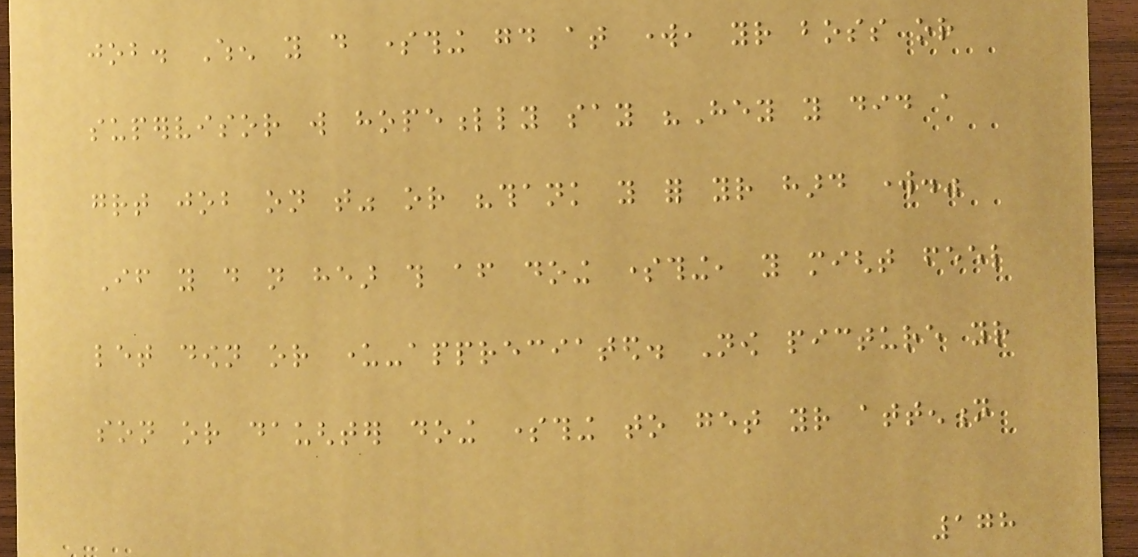job. When you do something good at work, your boss or
supervisor will hopefully say "Hey you did a
great job on that" or "thank you for your hard work."
If you do not hear this after doing something, you might feel
let down or under-appreciated. Now picture your
son or daughter doing something to get your attention
178
